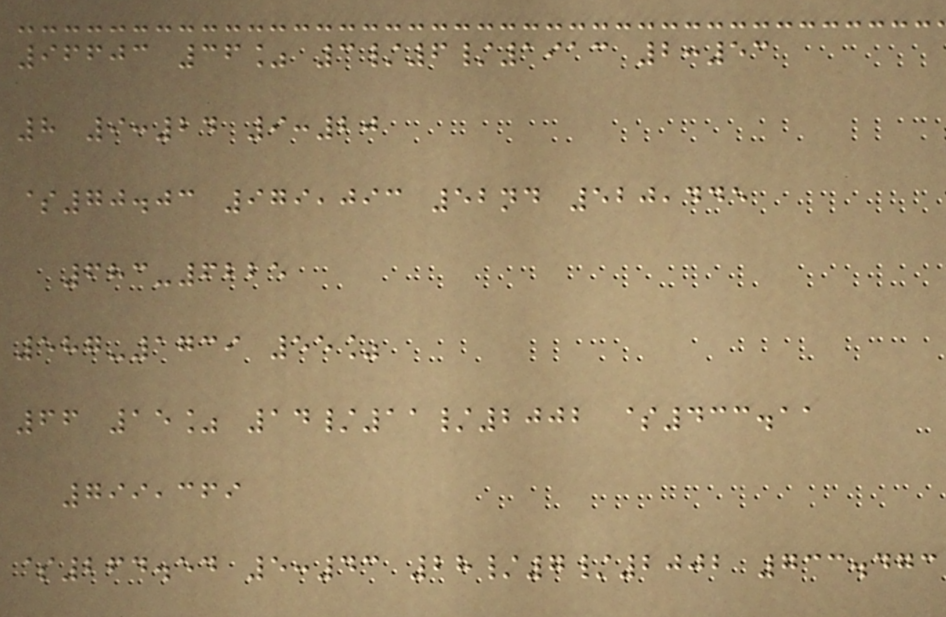96603 36% 3/6/1913 2:53
8 9:24 9:20
$70.03 979,093 52nd 520,445
683-6225
587-1739 55%
66 15% 14/11/2002 $433.11
799,369
$264.54 5:43 28/7/2002 733.473
